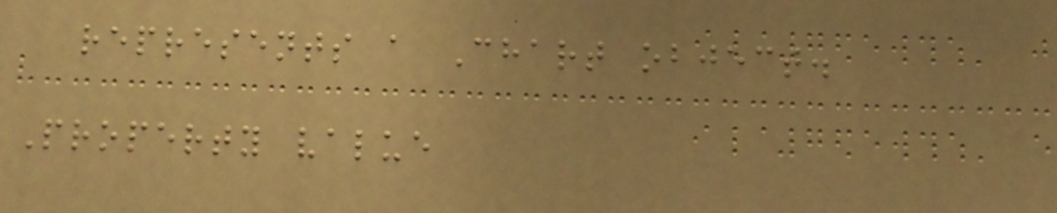represents a Chart object.
Property value
